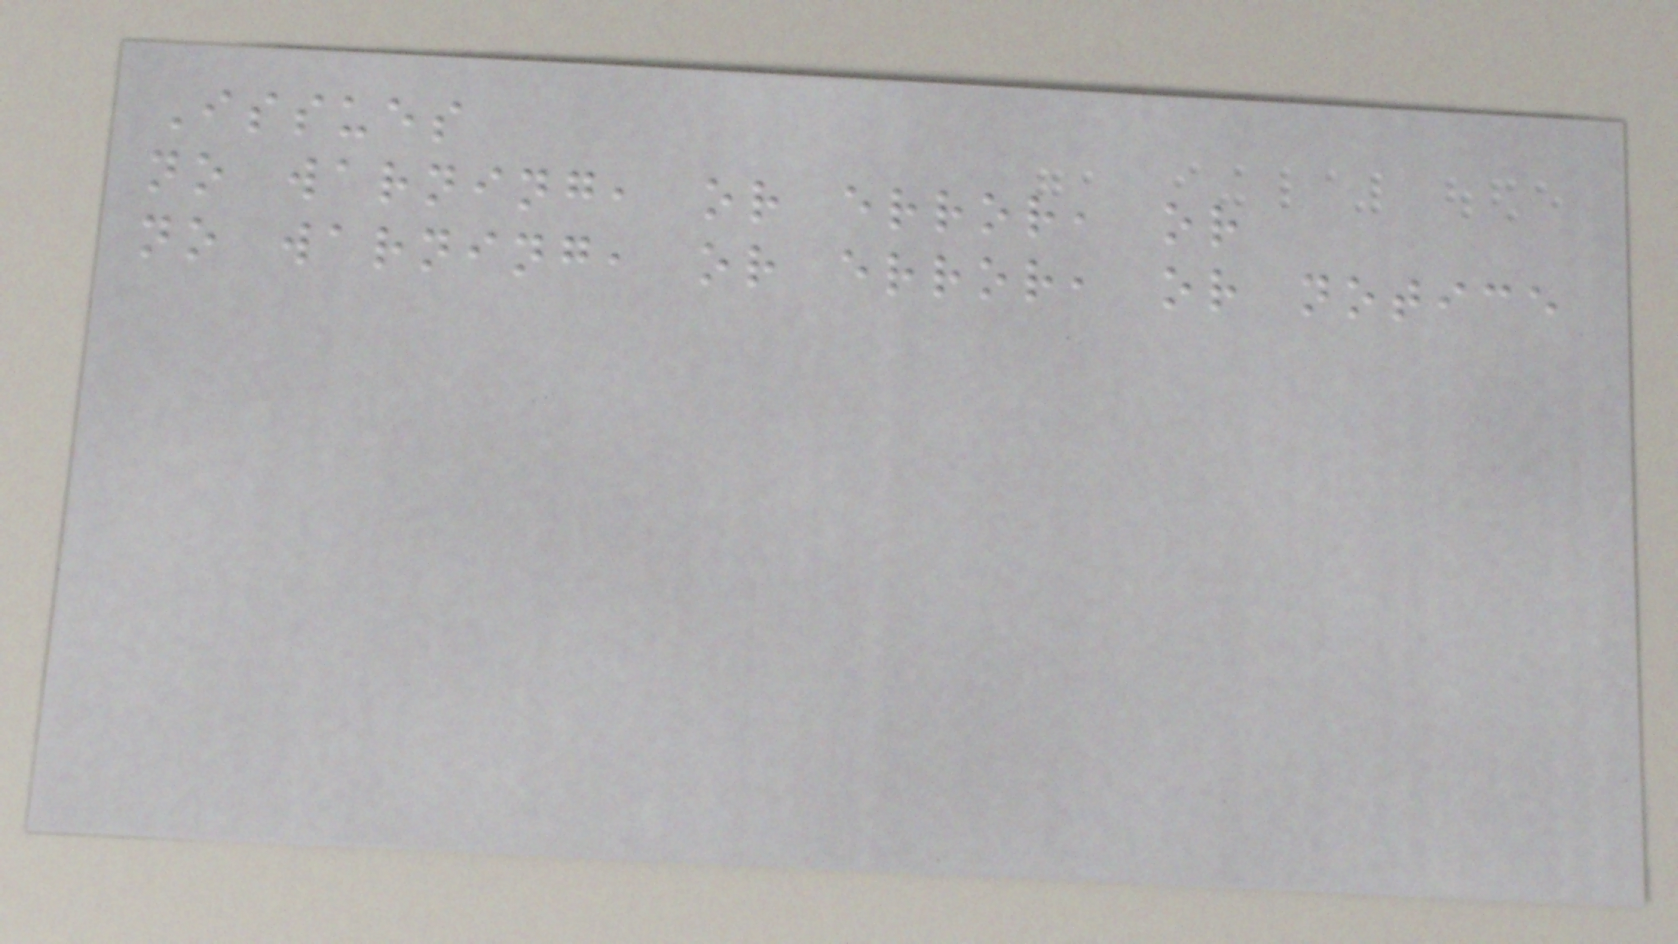Issues
no warning, or error, or
no warning, or error, or notice
